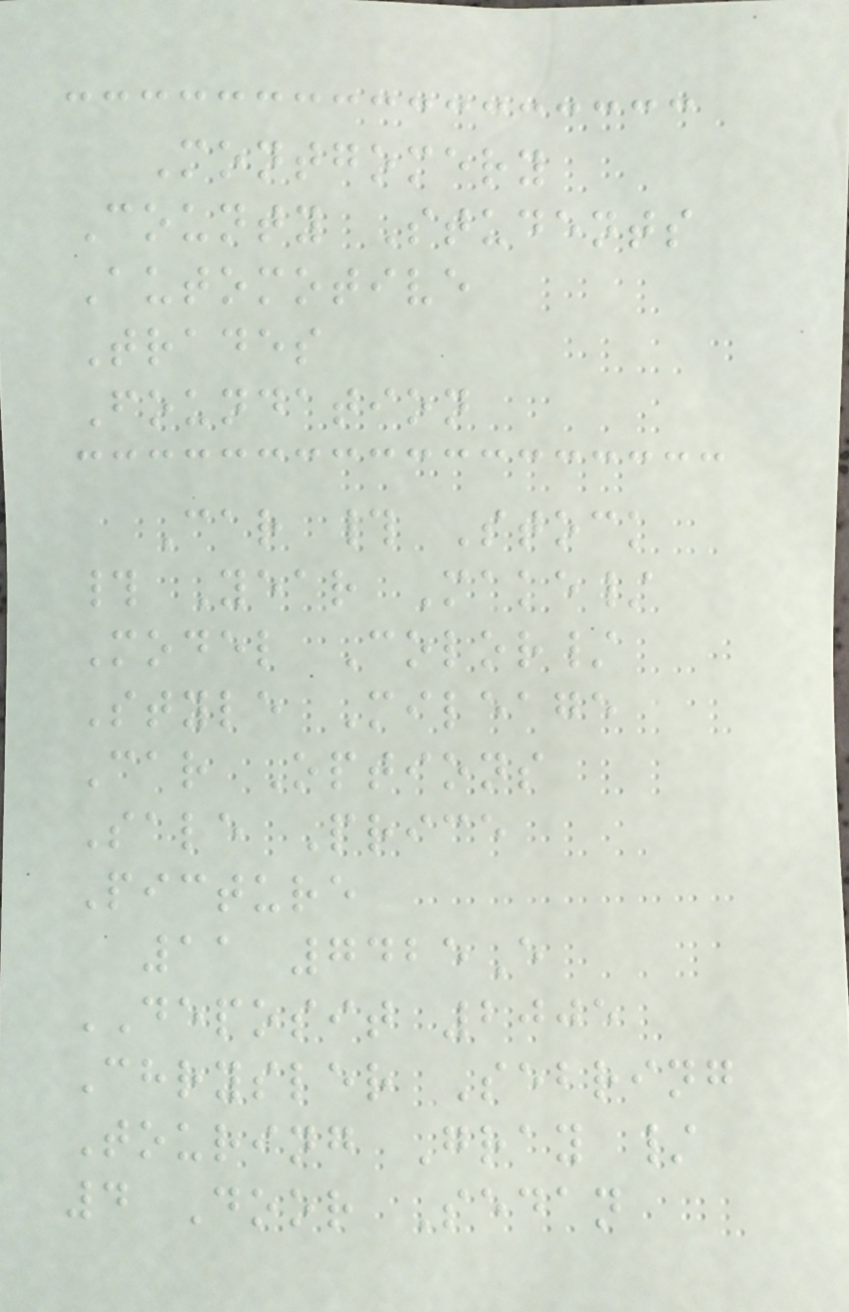Montgomery
County Students
Automotive
Trades
Foundation
Car # Stock
# Year Make/
Model Color/
Style Mileage
Car Options
Sale Price
Picture
11 7425E
DEPOSIT 2005
Chrysler Sebring
Touring Gray /
4 Door Sedan
